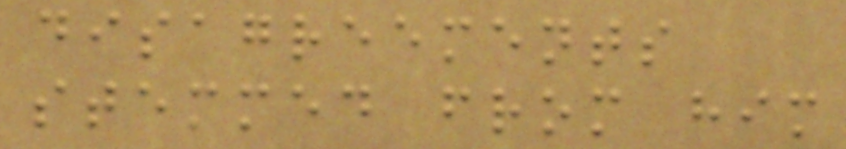disagreements
stemmed from him
